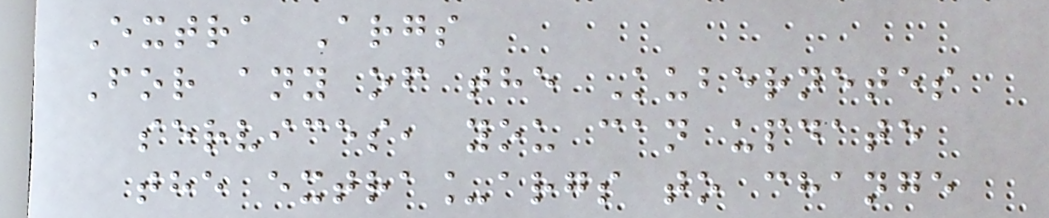Extra Args
For any of the Kubernetes
services, you can update
the extra_args to change
